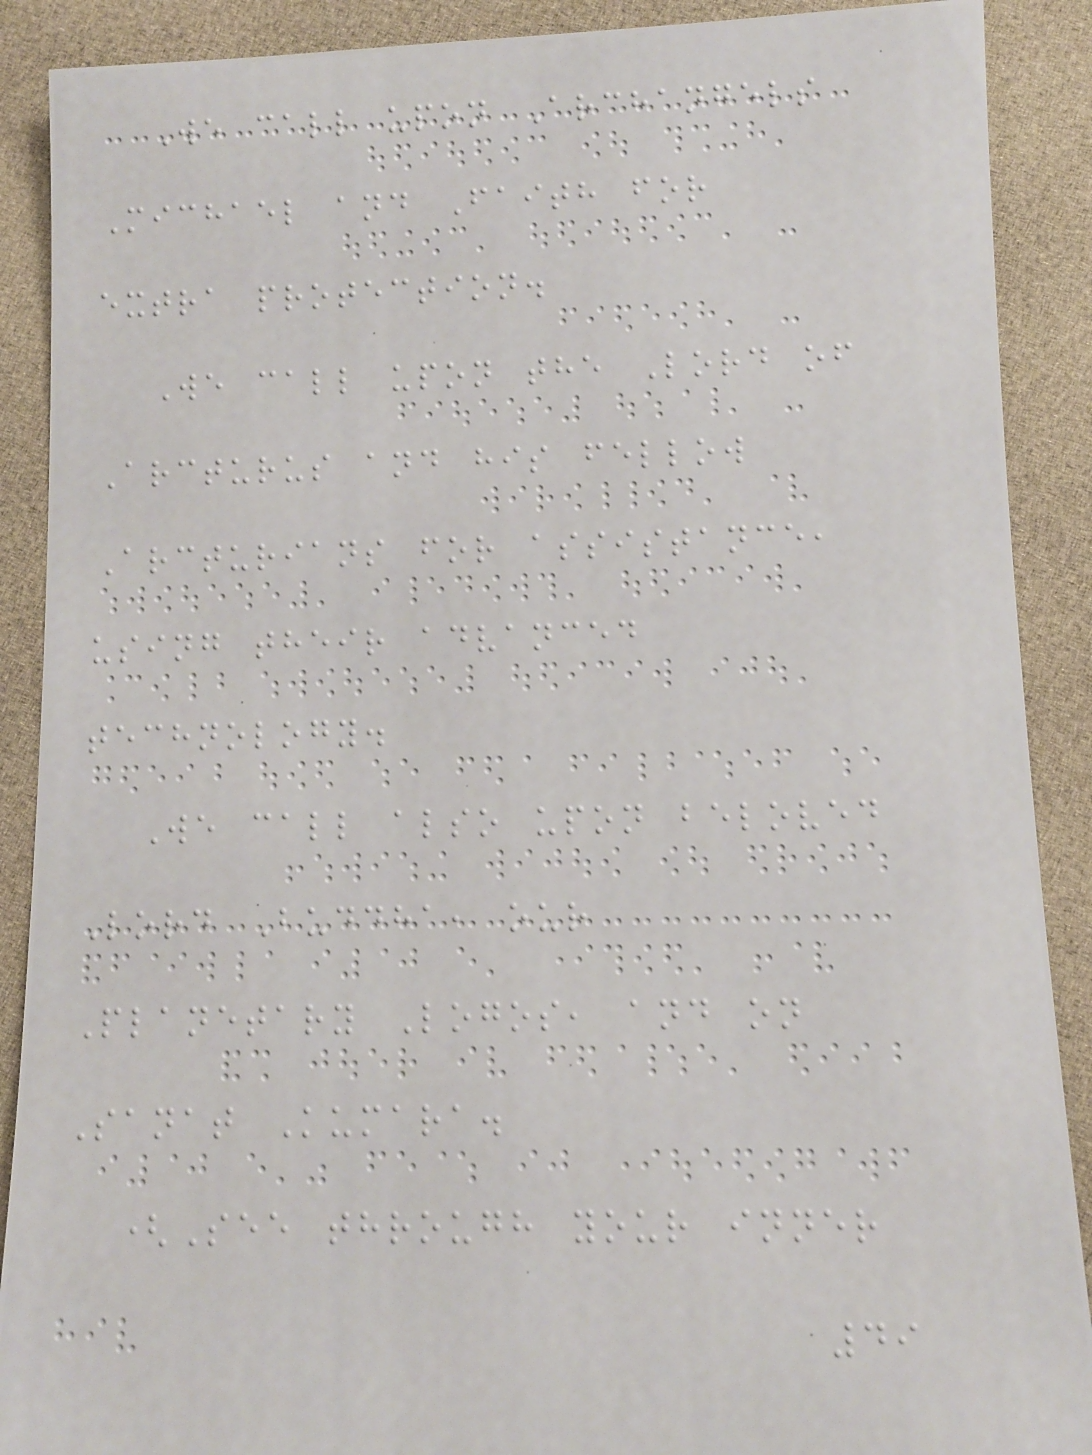We call upon Archangels
Michael and Faith for
extra protection.
We call upon the Lord of
Arcturus and his fellow
Arcturians for assistance,
using their advanced
technology.
We call also upon beloved
Lord Buddha, our
Planetary Logos, and on
Sanat Kumara.
(See through your inner
49
